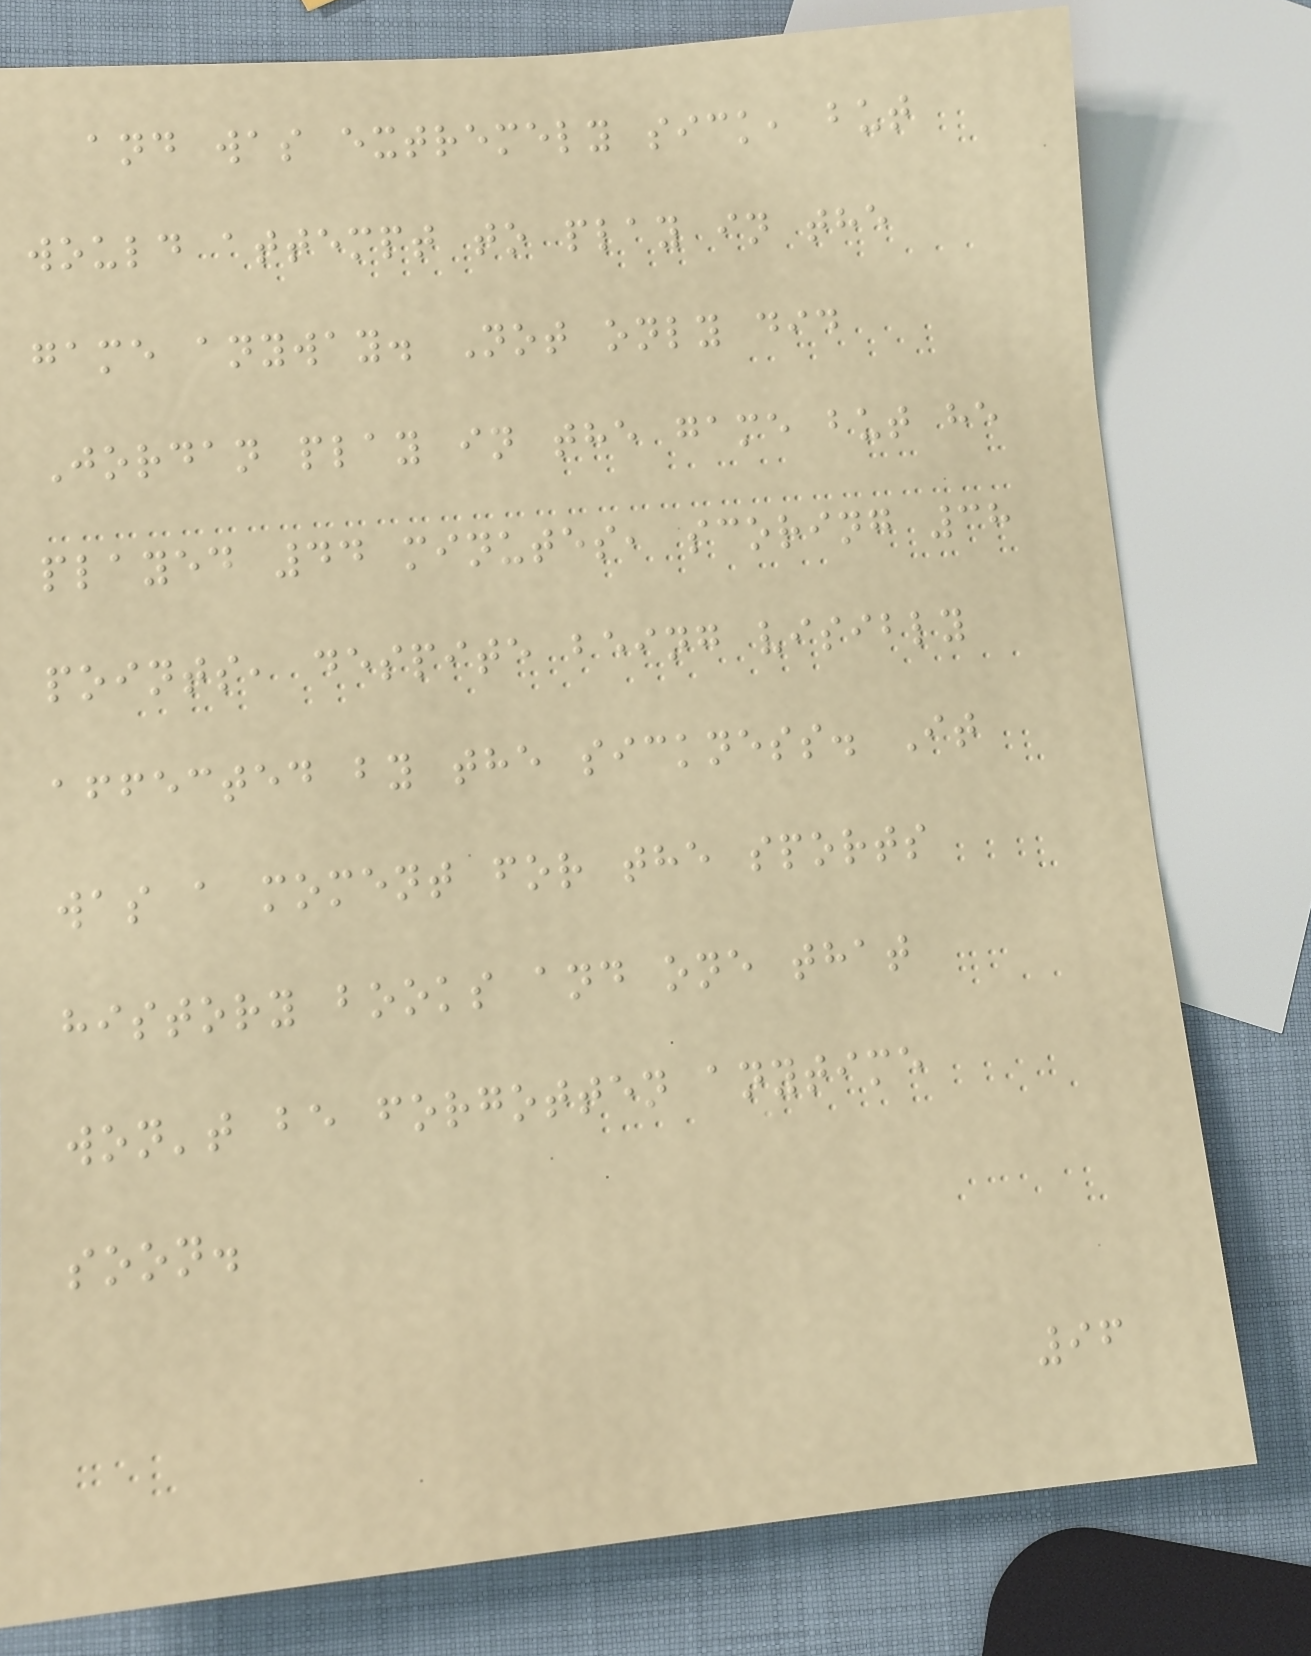and was extremely sick, but
would attempt to play in the
game anyway. Not only did
Jordan play in the game but he
played 44 minutes, scoring 38
points, despite being visibly
affected by the sickness. It
was a moment for the sports
history books and one that
won't be forgotten anytime
soon.
96
